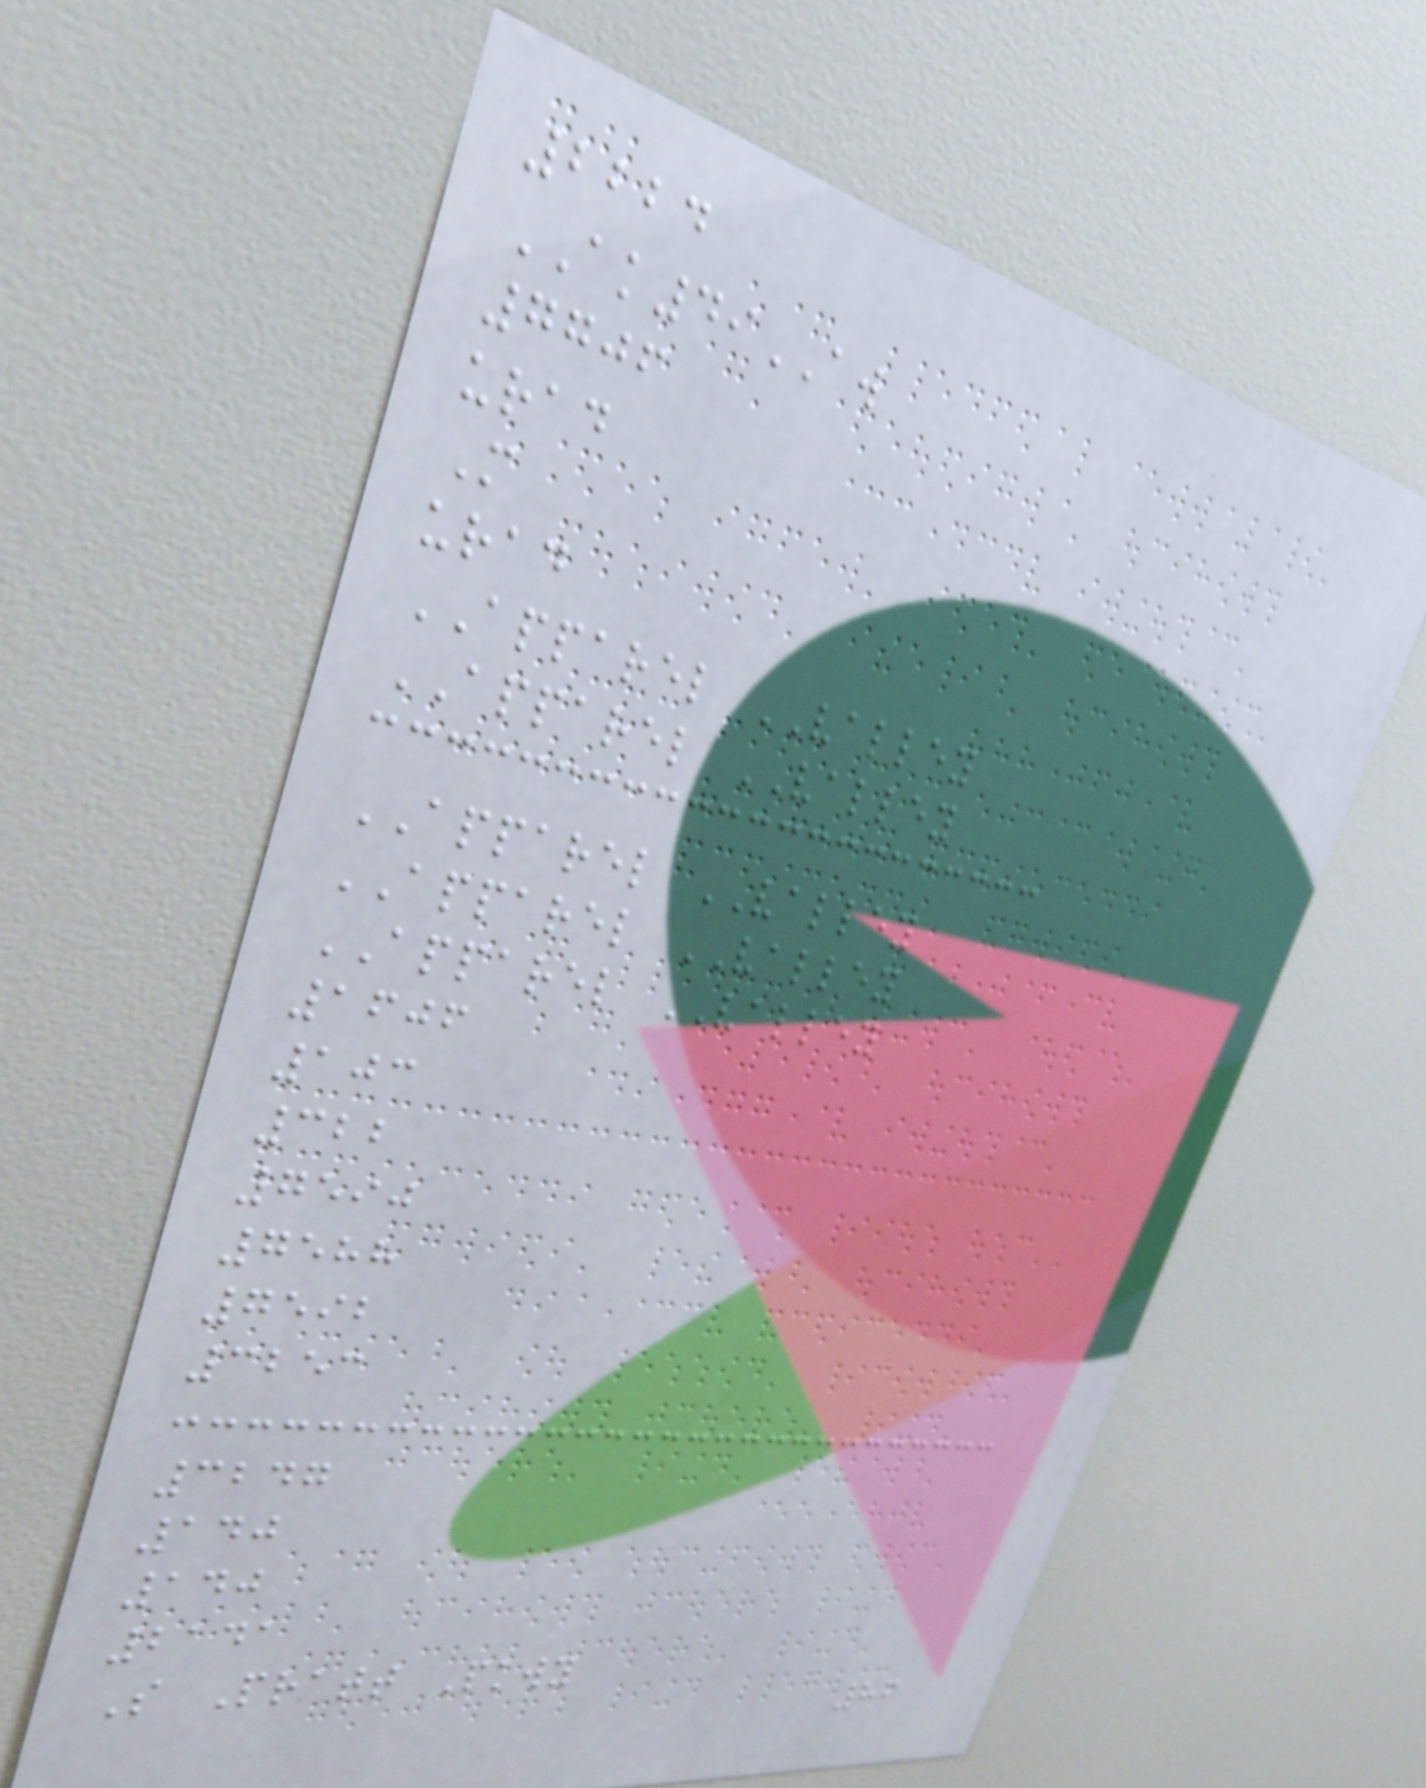2224
AK49AW
7706
urad
M
urad
APPAREL VALLEY
APPAREL VALLEY
APPAREL VALLEY
APPAREL VALLEY
APPAREL VALLEY
1606
103
322
7590
7588
7592
3253
3247
140
140
2141
S Pratt Pkwy
86
